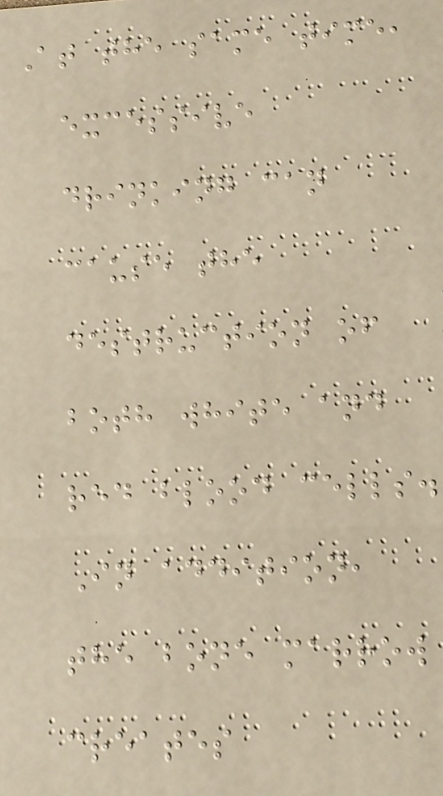At the same time,
excessive
drinking can
cause the
destruction of
both white and
red blood cells.
In addition,
the bone marrow
creates
